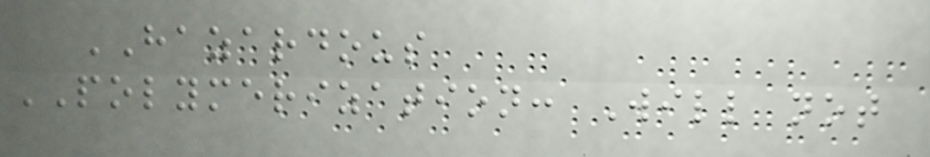HAZARDOUS
POLYMERIZATION: Will not
